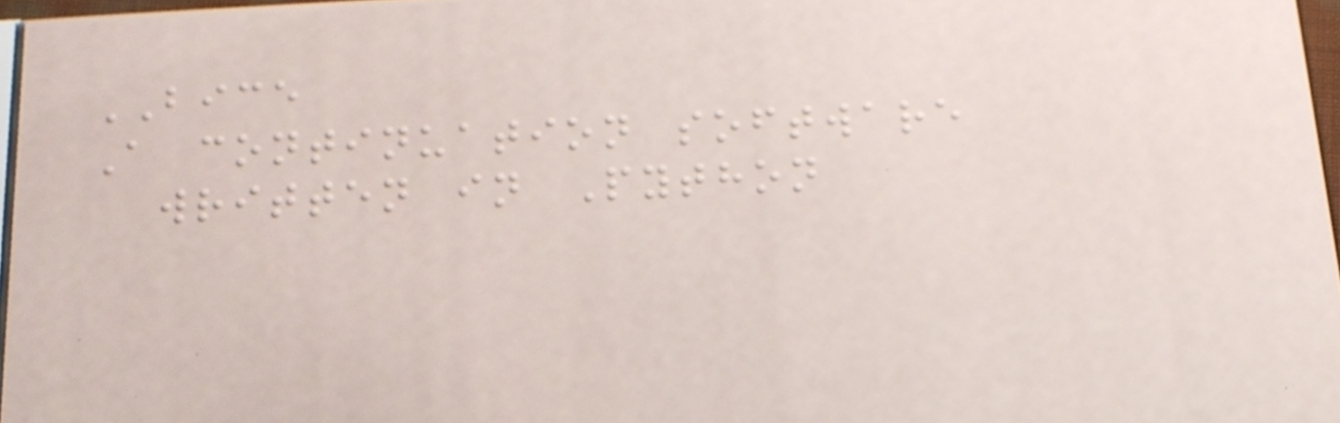BICE
A continuation software
written in Python
